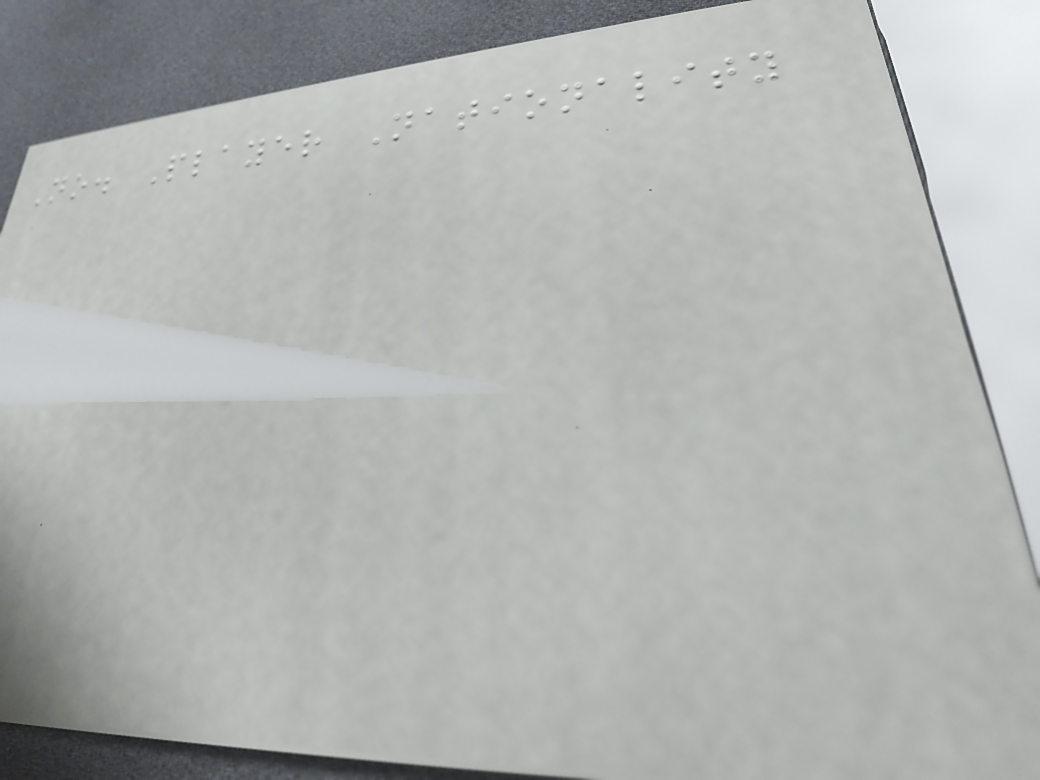No. Player Nationality
